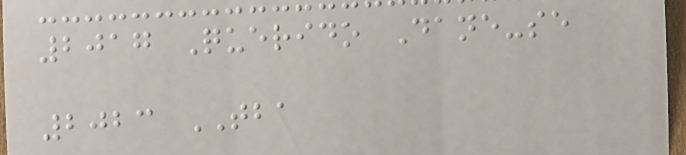2017 Querido Dane-se
2023 TBA
